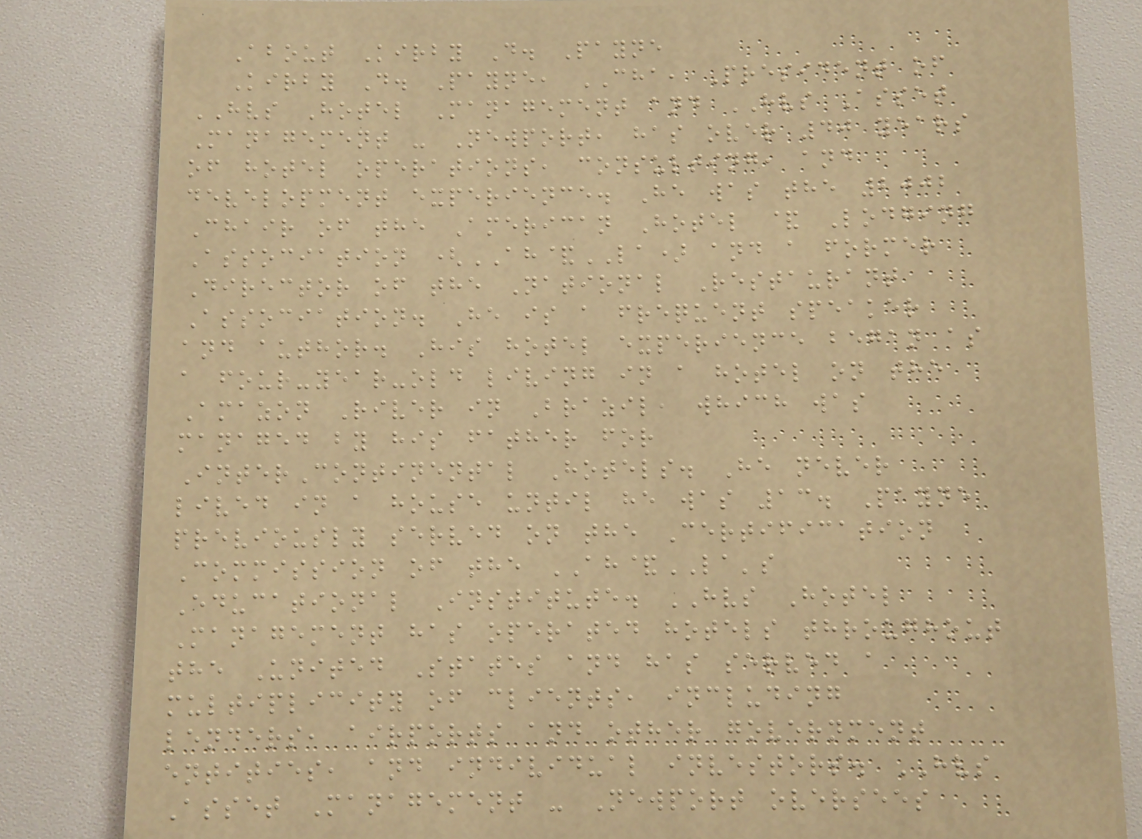About Kirby D. Payne
Kirby D. Payne, CHA, President of
HVS Hotel Management and HVS Asset
Management - Newport, has over 40 years
of hotel operations, consulting, and
development experience. He was the 2002
Chair of the American Hotel & Lodging
Association (AH&LA) and a former
Director of the National Restaurant
Association. He is a frequent speaker
and author. His hotel experience began as
a four-year-old living in a hotel on the
Amazon River in Brazil, which was
managed by his father for
InterContinental Hotels. He never
lived in a house until he was 13. Payne
previously served on the Certification
Commission of the AH&LA's
Educational Institute. HVS Hotel
Management has operated hotels throughout
the United States and has served a
multiplicity of clients, including
lenders, airports and other government
entities, and individual investors. HVS
Asset Management - Newport oversees
